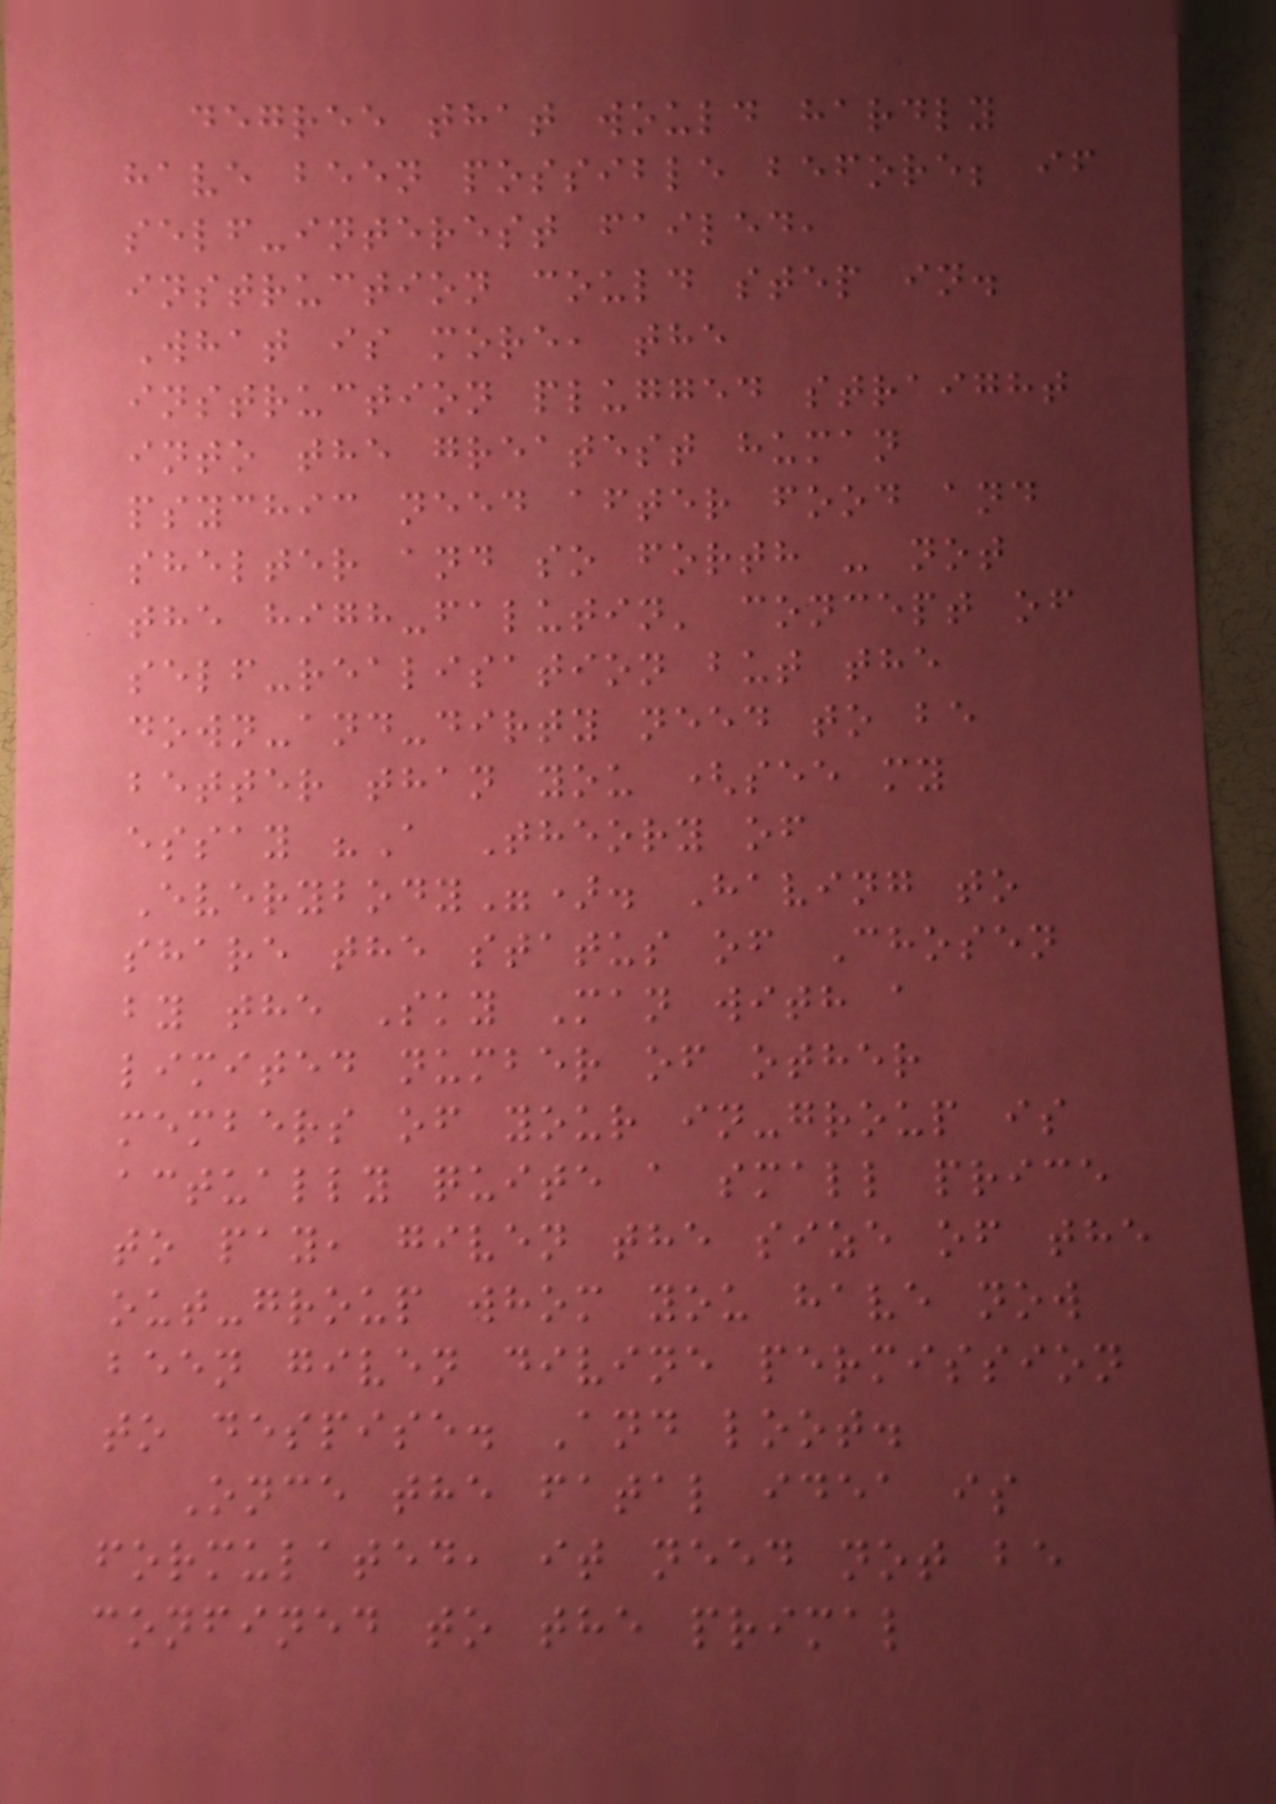degree that would hardly
have been possible before; if
self-interest failed,
instruction could step in.
What is more, the
instruction plugged straight
into the greatest human
psychic need after food and
shelter and so forth - not
the high-falutin' concept of
self-realisation but the
down-and-dirty need to be
better than you (see my
essay "A Theory of
Everybody"). Having to
share the status of Chosen
by the Sky Man with a
limited number of other
members of your in-group is
actually quite a small price
to pay, given the size of the
out-group whom you have now
been given divine permission
to despise. And loot.
Once the fatal idea is
formulated, it need not be
confined to the primal
